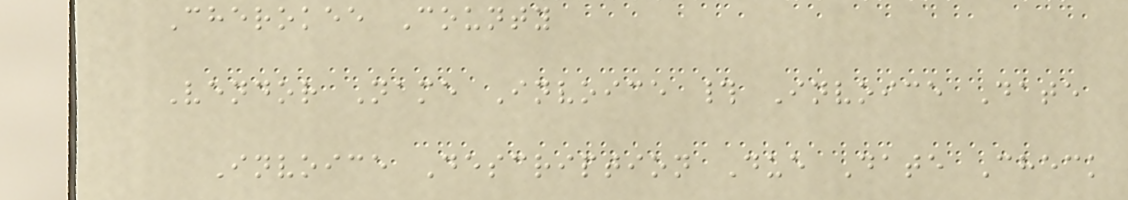Cherokee County
Vendor Name Invoice # Invoice Date
Invoice Description Due Date Check
